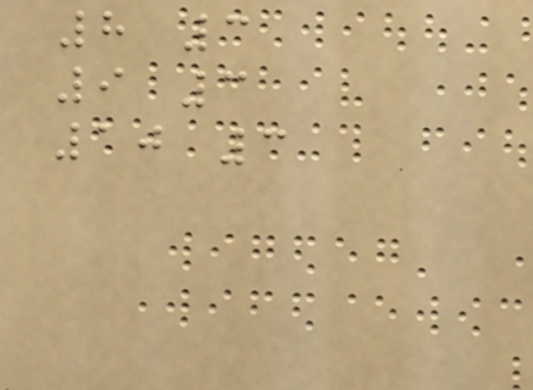8 3
9 3
10 3
